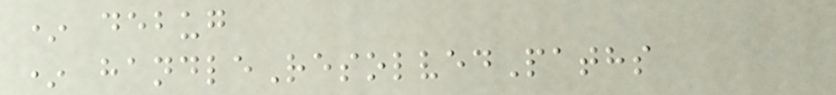* debug
* handleResolvedPaths
